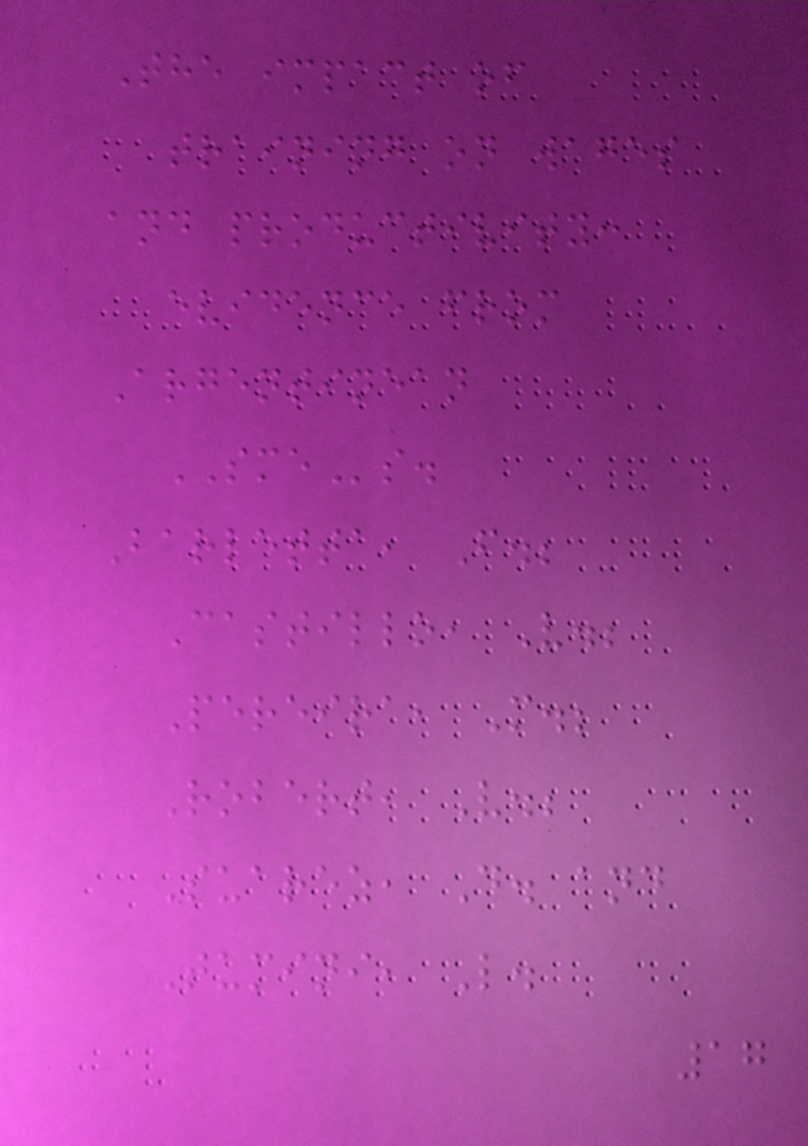The impact of
training on wages
and productivity:
evidence from
Argentinean
SMEs.
Barletta, F.;
Castillo, V.;
Pereira, M.;
Robert, V.;
Suarez, D. and
Tumini, L.
17
